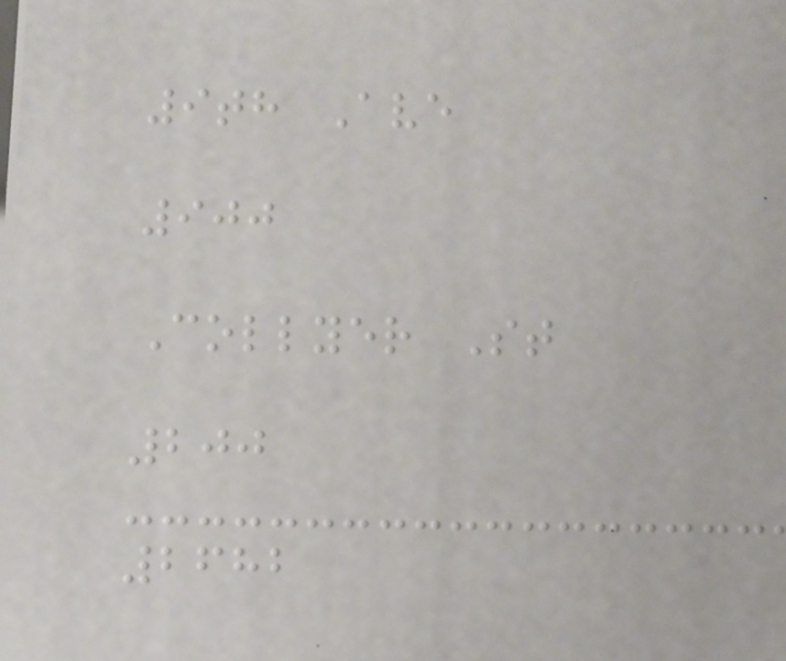9th Ave
900
Collyer St
200
2682
